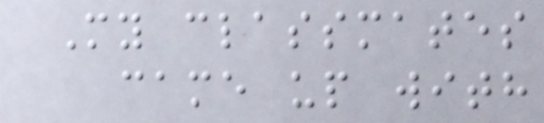My classmates
came up with
